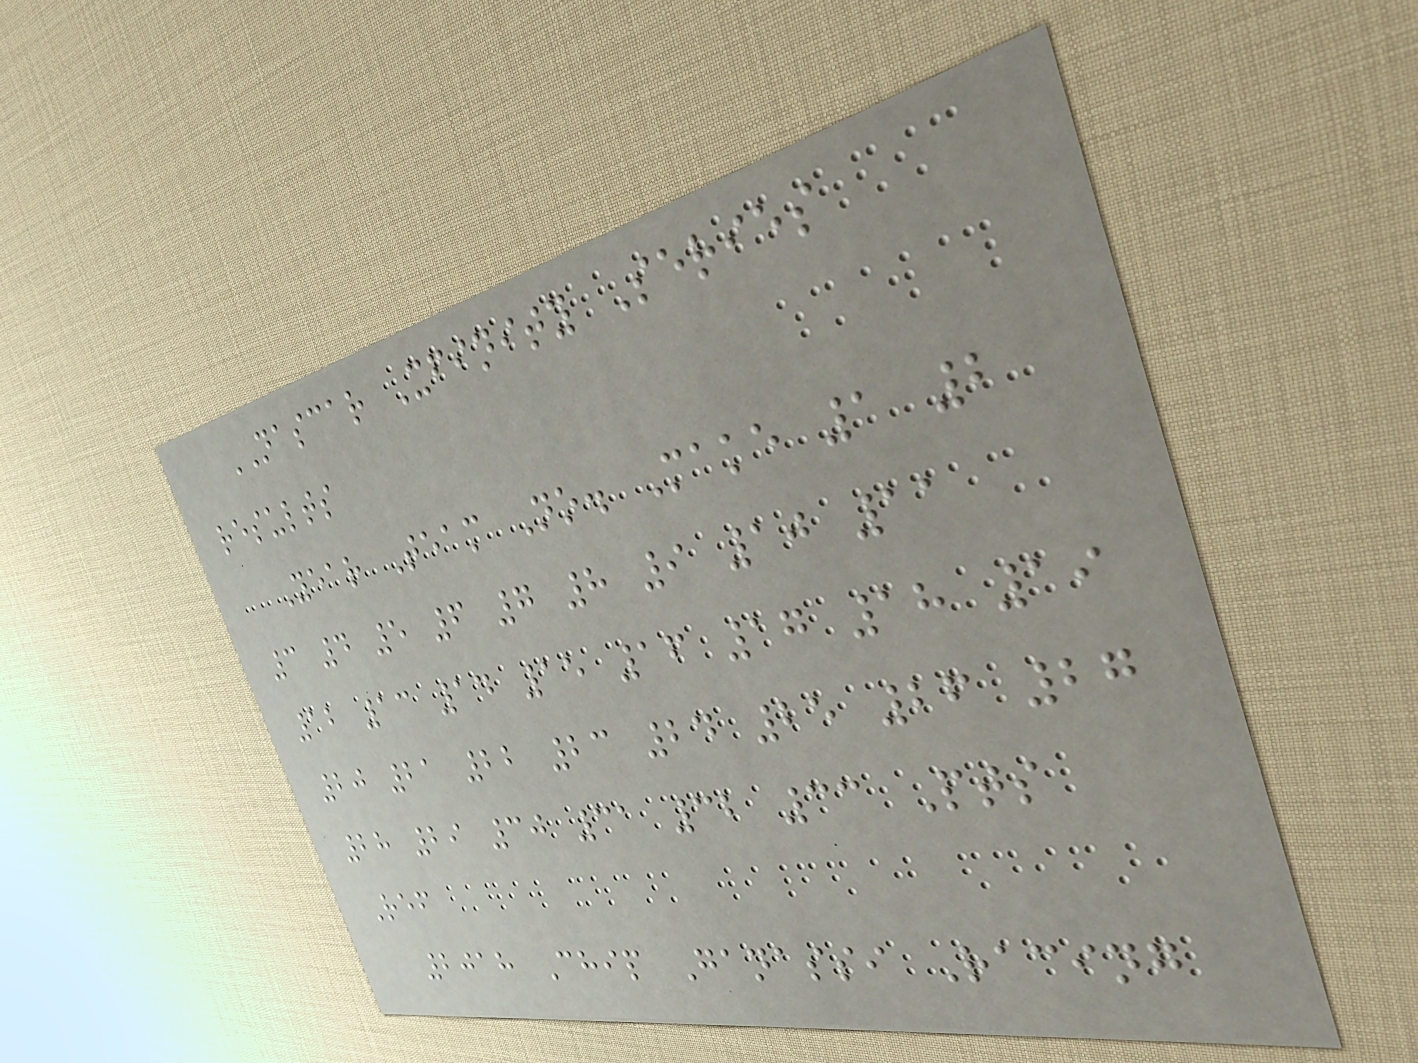NASCAR Xfinity Series
results
Year Team No. Make 1 2
3 4 5 6 7 8 9 10 11
12 13 14 15 16 17 18 19
20 21 22 23 24 25 26 27
28 29 30 31 32 33 Pts
Ref
2018 Chip Ganassi Racing
